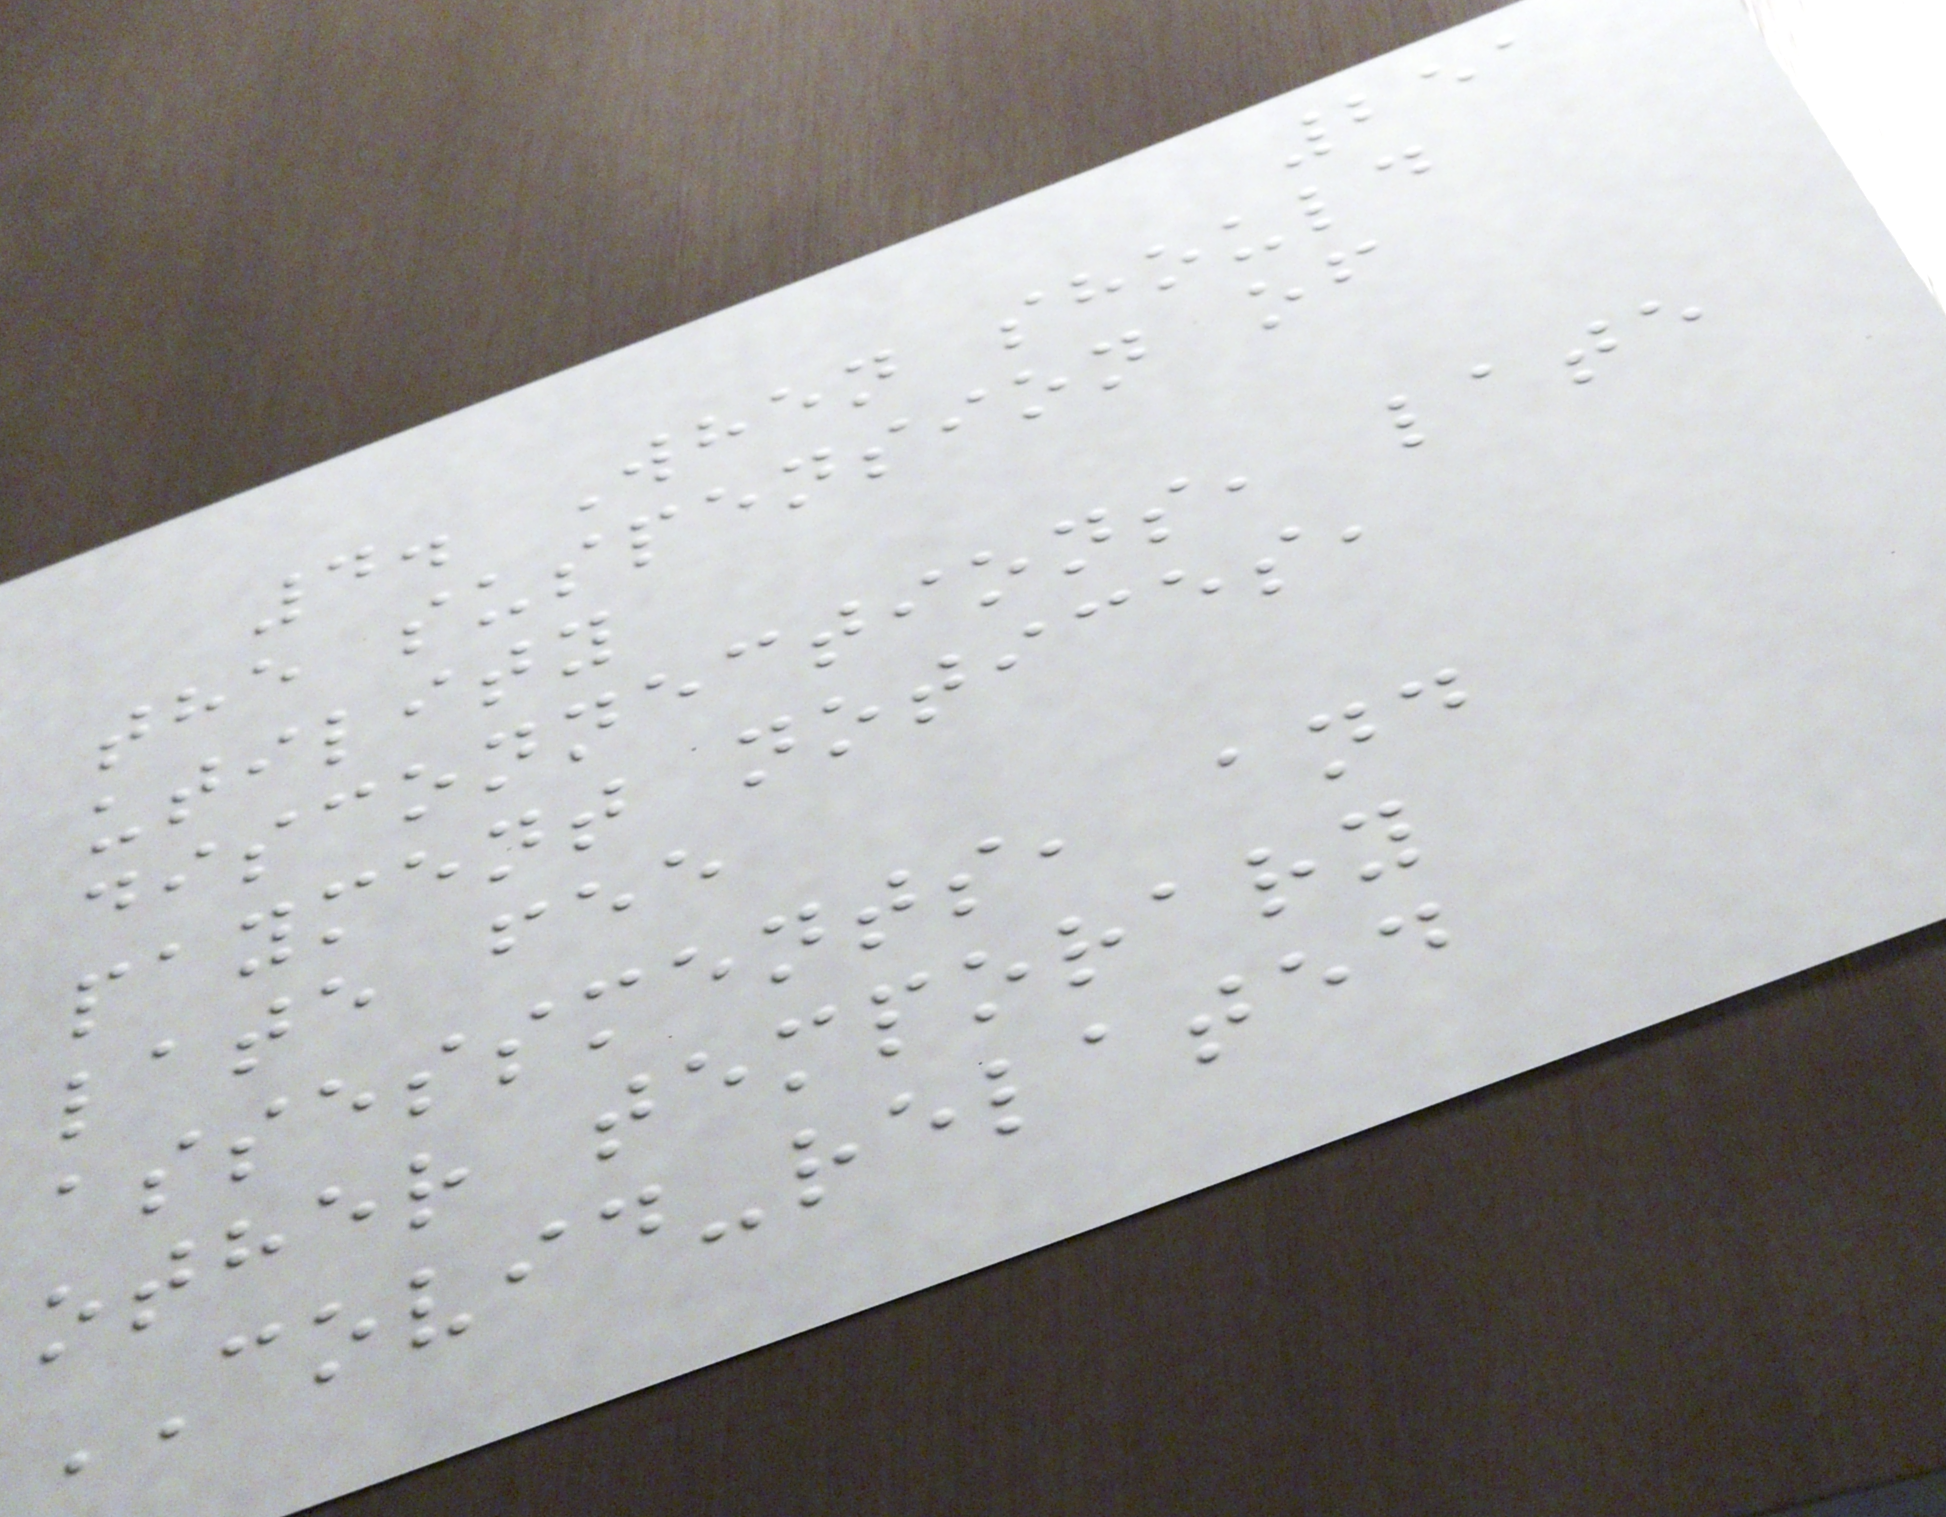251
4. When should
the suspension of
utility
disconnections, late
payment notices,
late fee
assessments, and
other temporary
COVID-related
